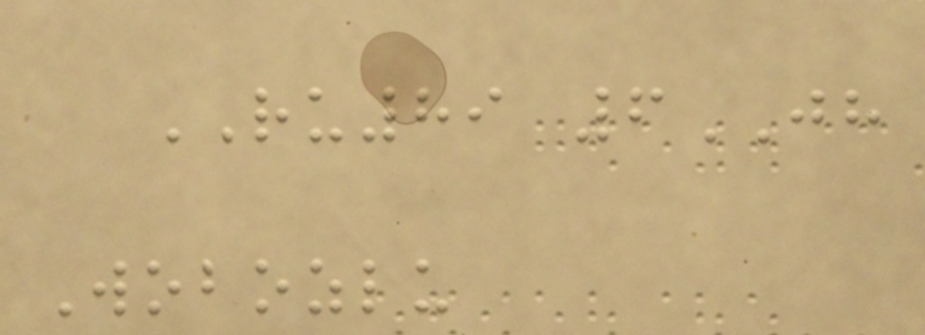RU89 6JH
Wobozlu
